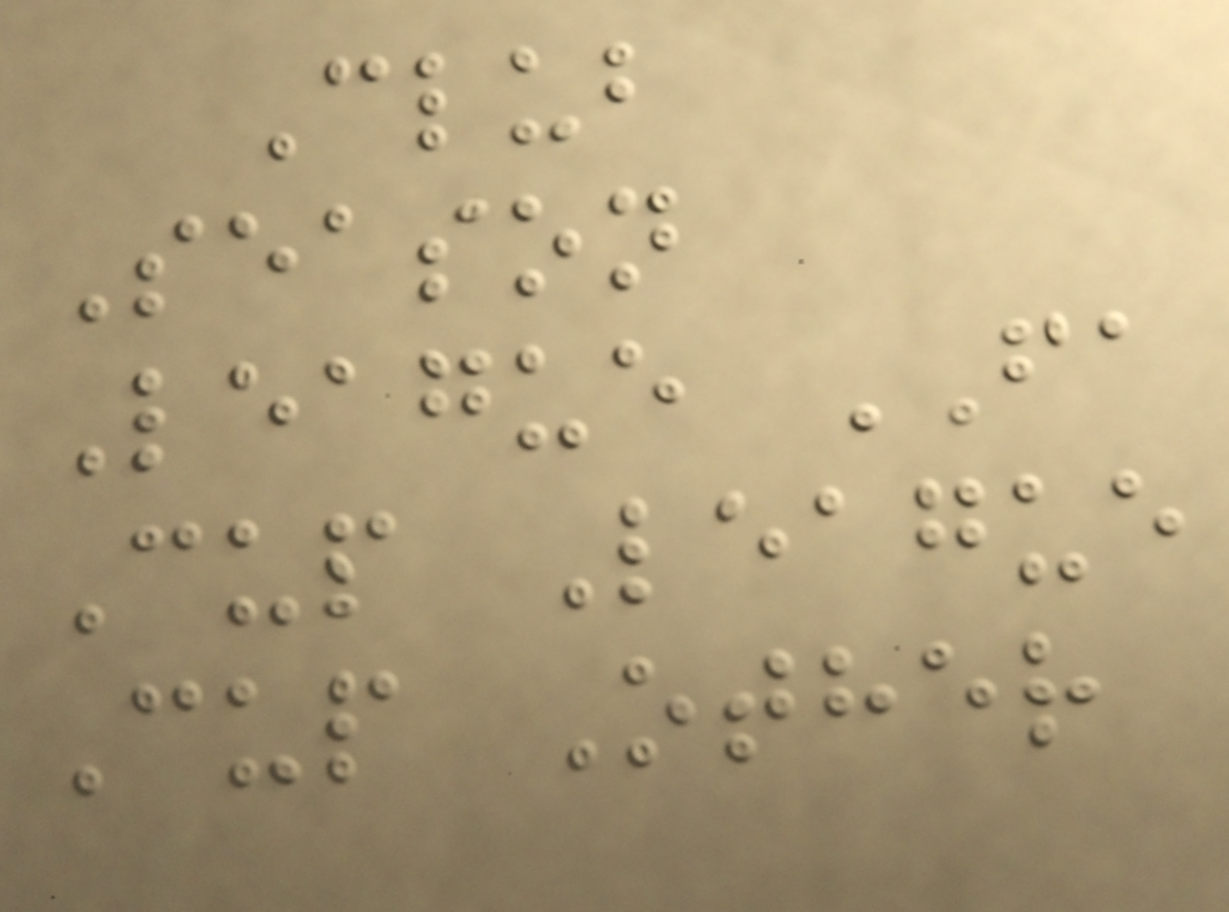Club
Season
League FA
Cup League
Cup Other
